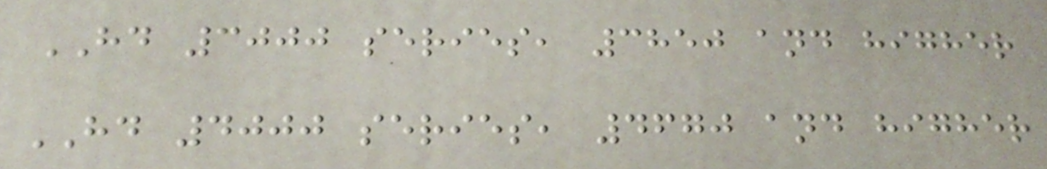HD 3000 series, 3850 and higher
HD 4000 series, 4670 and higher
